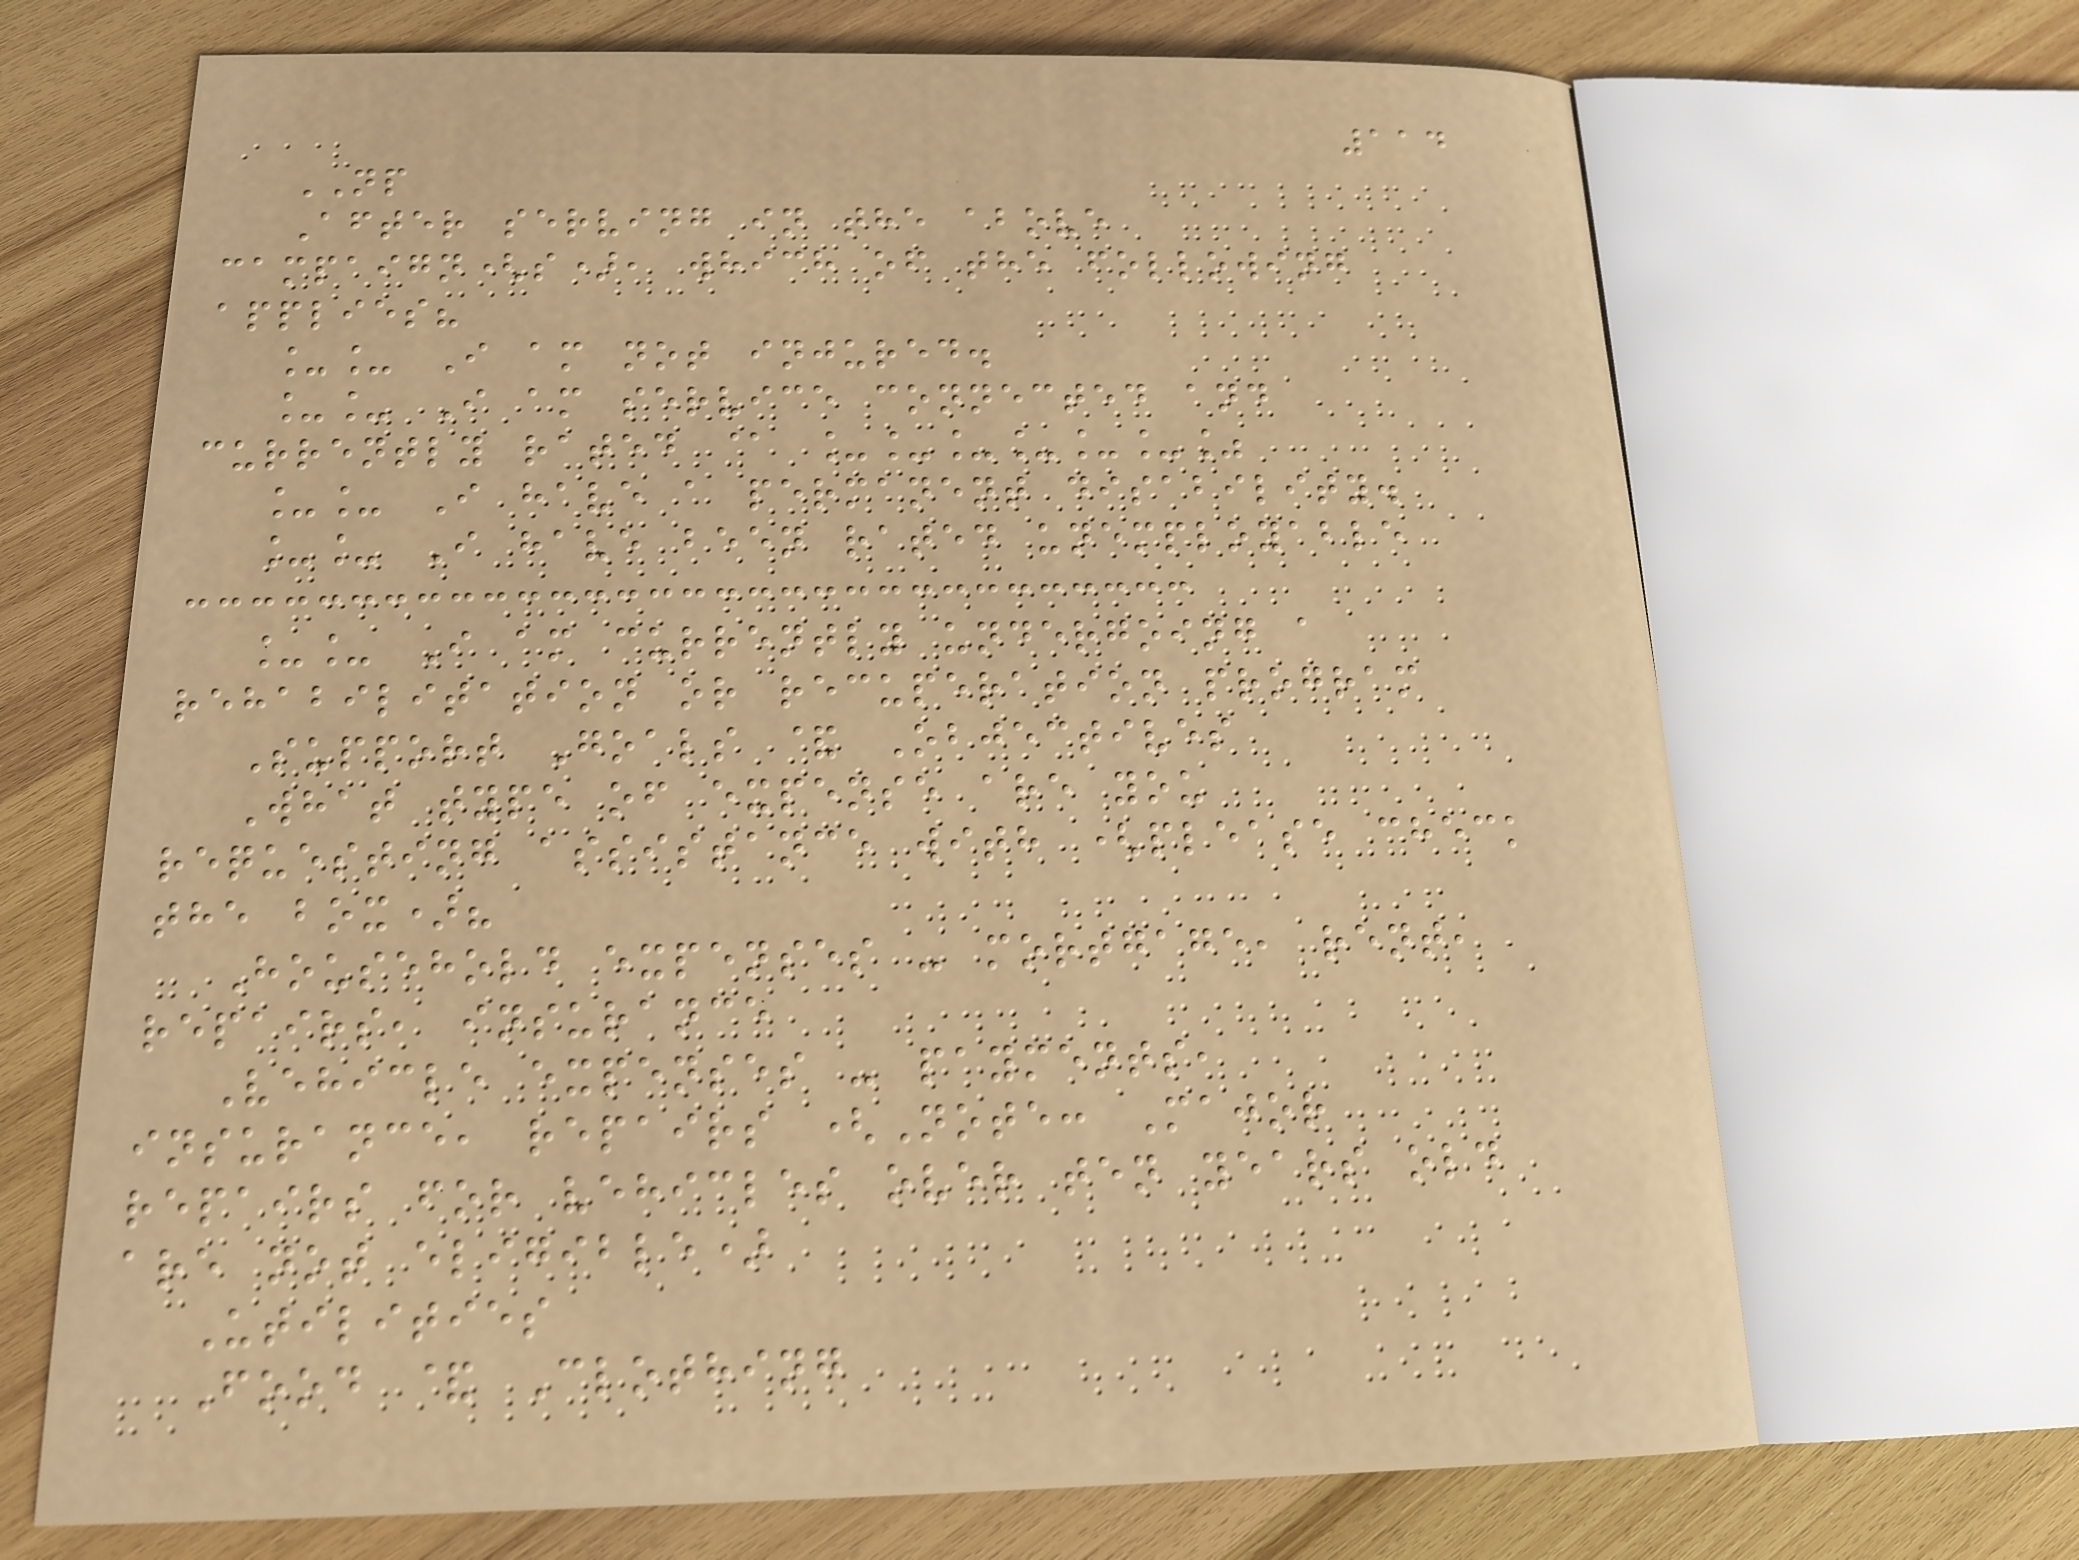114
NP
After serving in the above
campaign(s), which of the following
applies?
__ I am not injured.
__ I am service connected and
currently rated @ ______%
__ I have a permanent disability.
__ I have been rated unemployable
__ I am currently undergoing a
rehabilitation or recuperation program
Support Goals & Objectives
What type of expense are you
requesting assistance with (please check
the box)?
Household expenses - mortgage, rent,
repairs, insurance
Vehicle expenses - payments,
insurance, repairs (Note: Major
repairs for vehicles over ten years old
are not eligible)
Utilities
Food & Clothing
